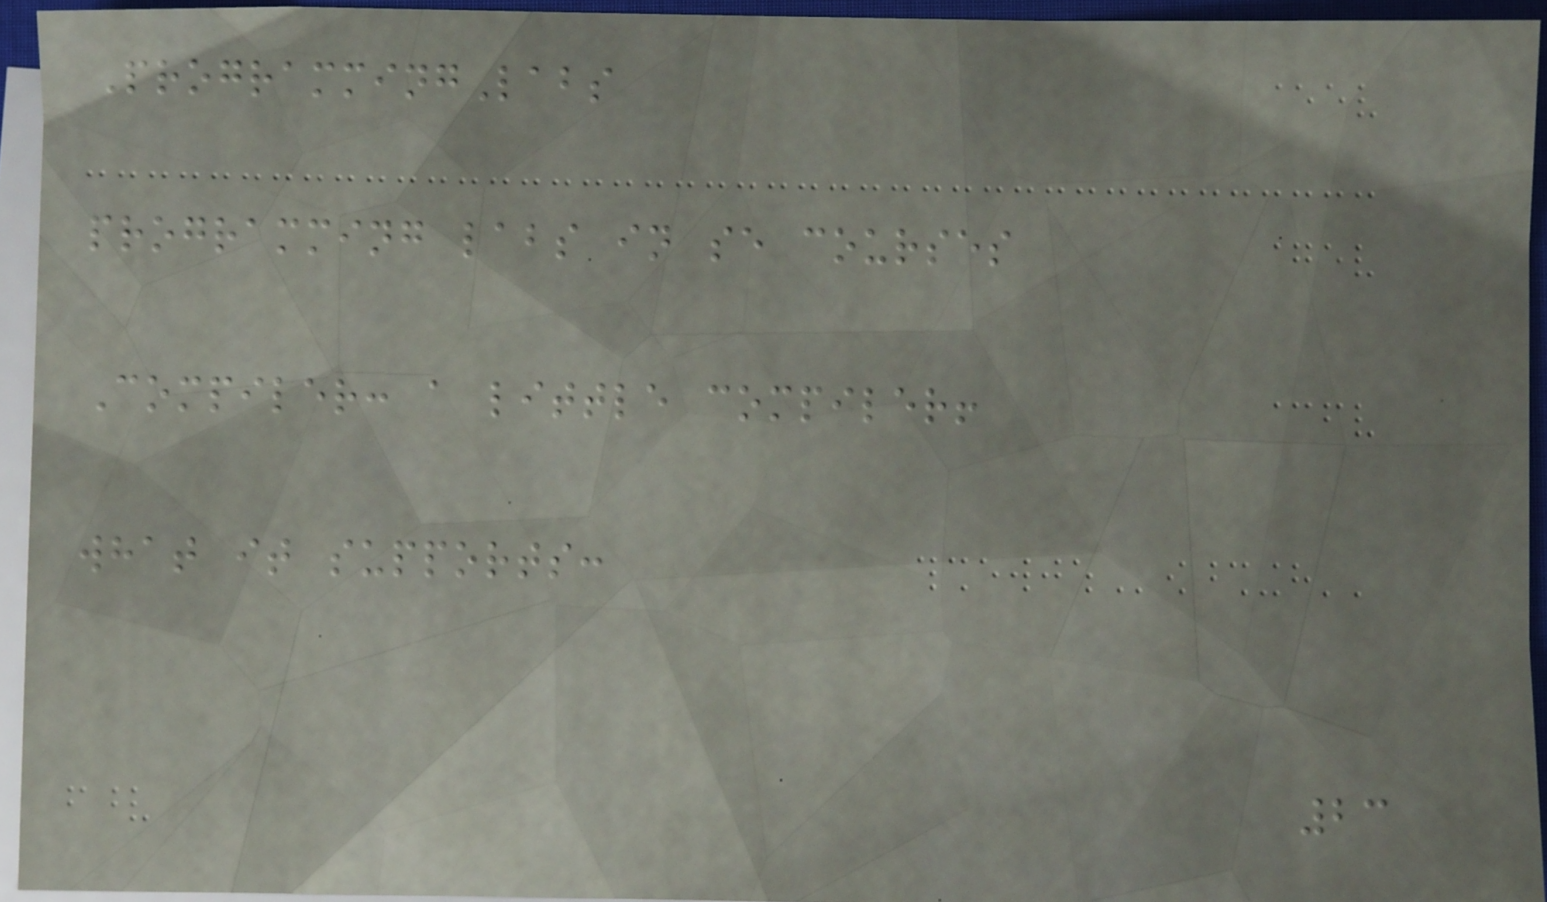ProgrammingLabs
programming labs in se courses
Compiler: a little compiler!
what it supports:
23
